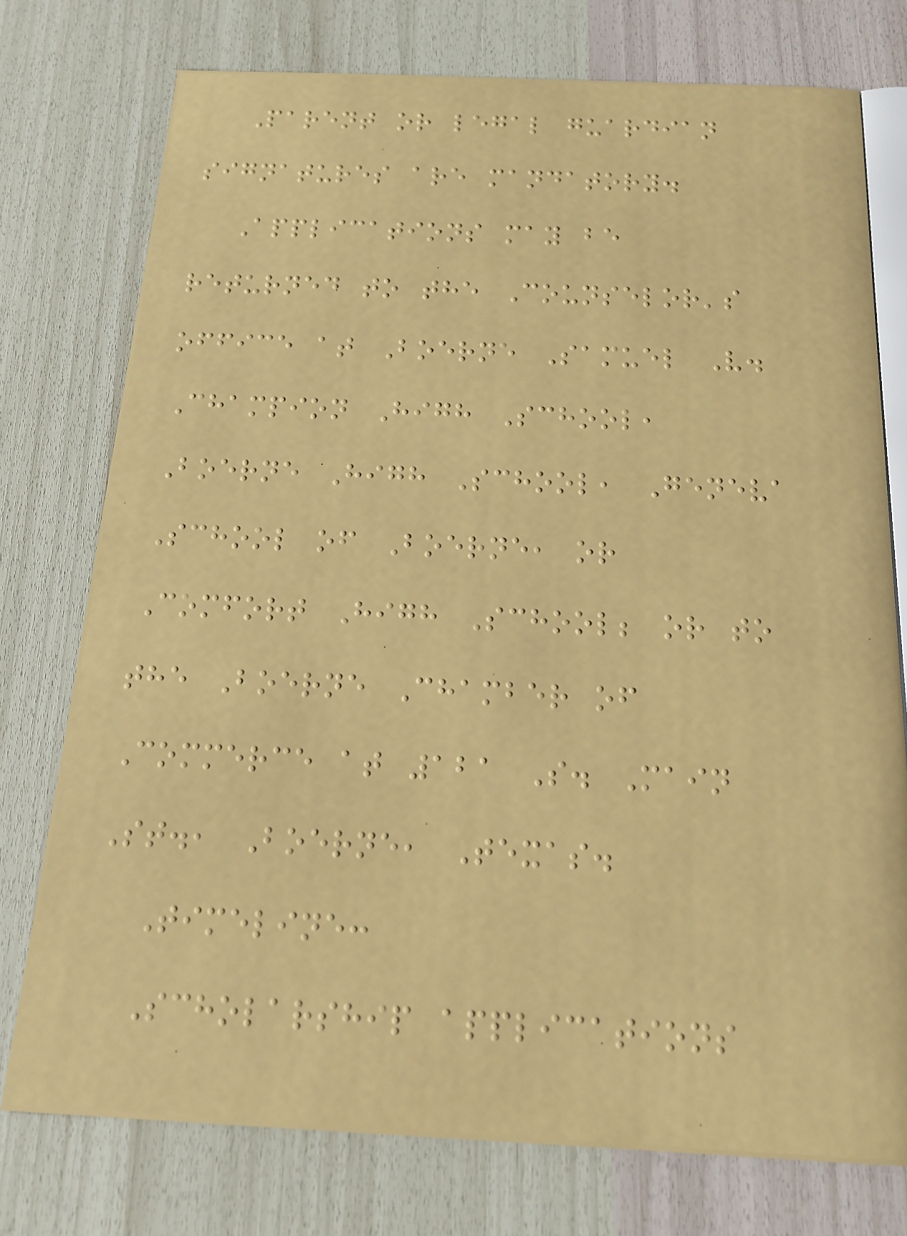Parent or legal guardian
signatures are mandatory.
Applications may be
returned to the Counselor's
office at Boerne Samuel V.
Champion High School,
Boerne High School, Geneva
School of Boerne, or
Comfort High School; or to
the Boerne Chamber of
Commerce at 121 S. Main
St., Boerne, Texas.
Timeline:
Scholarship applications
